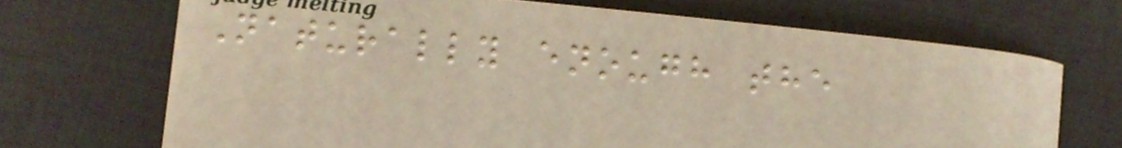Naturally enough the
